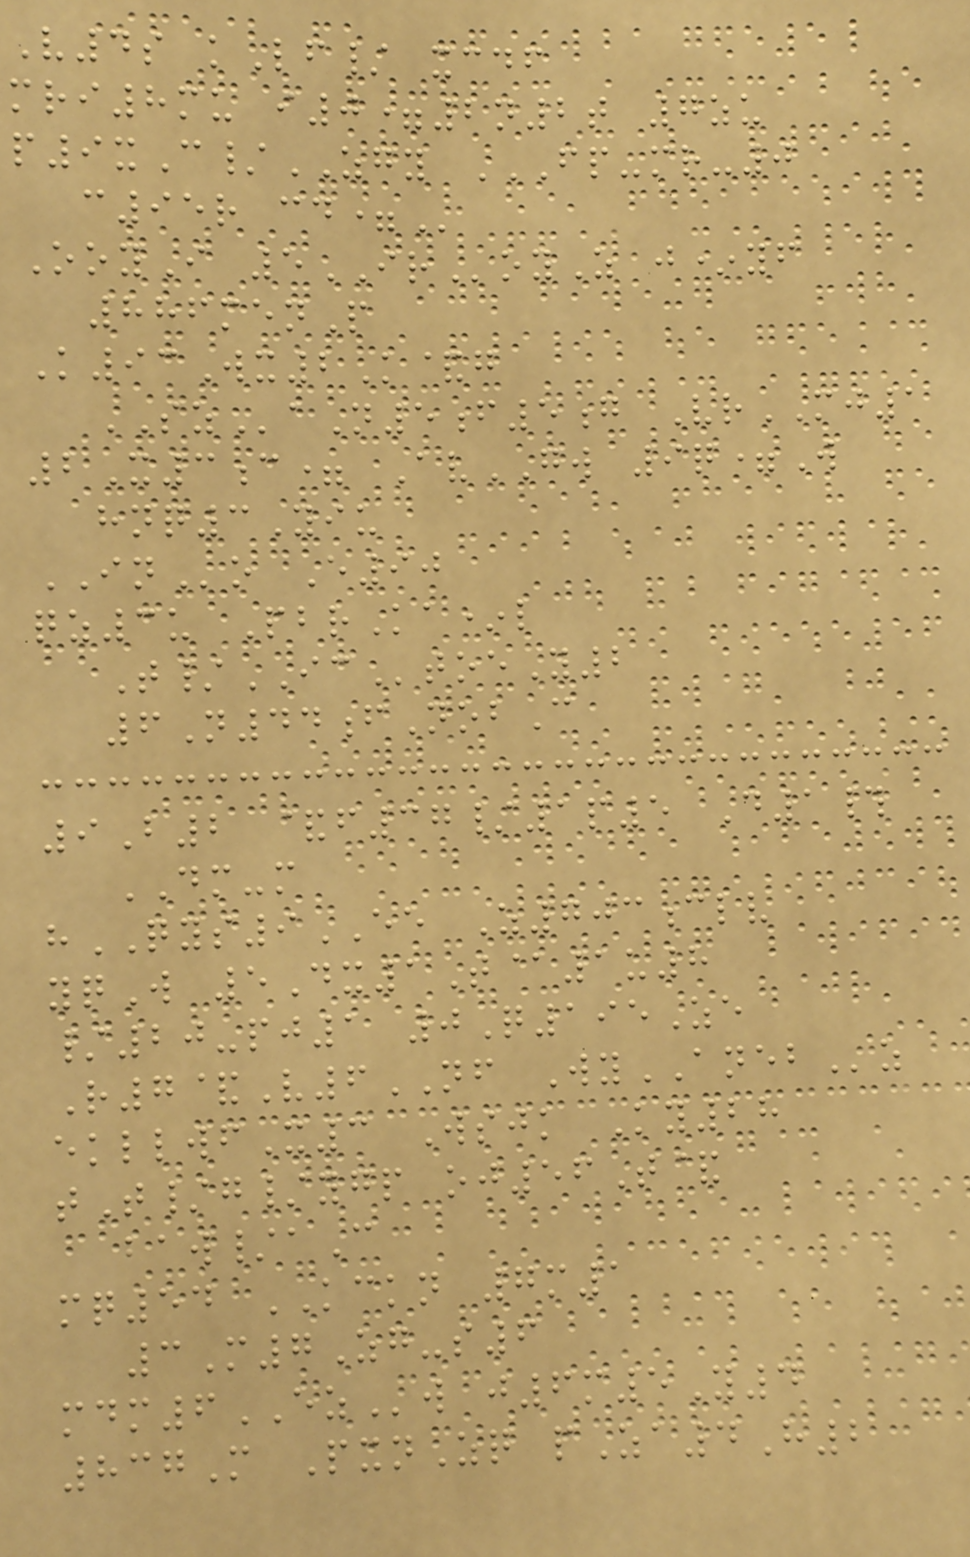V4s kLf/ xcdf
mri8mu i0=2n2t 7zu
p9xC/ZGY FP-MR-0
C95R CD=
OoyI 5IRoyZ j*yf
886menP
K93Wx2K&g
SZaN5f5g VrMJ1
2X3c= AvGW 9q=W
hnq3Yiu
INo E90
qz3u PbrKa*l
T/ICtoeY2
6N44fNobC
9B2 &f37/1p5 D1#
DM-m
hQYS9EE Z703clv
yqW 5Dx1T@1u8
/20-pj1 0Q195Ze
R7&V6NF WyANEBz
ekllwfX3 Wsjk Ky28
tT/g/ygp oj56T&
baw/aC
mq54 KCKN 7m1
3M7Zg-s6
mdm6EZw j6m5Y4
837M PxnZq pZa4H2
